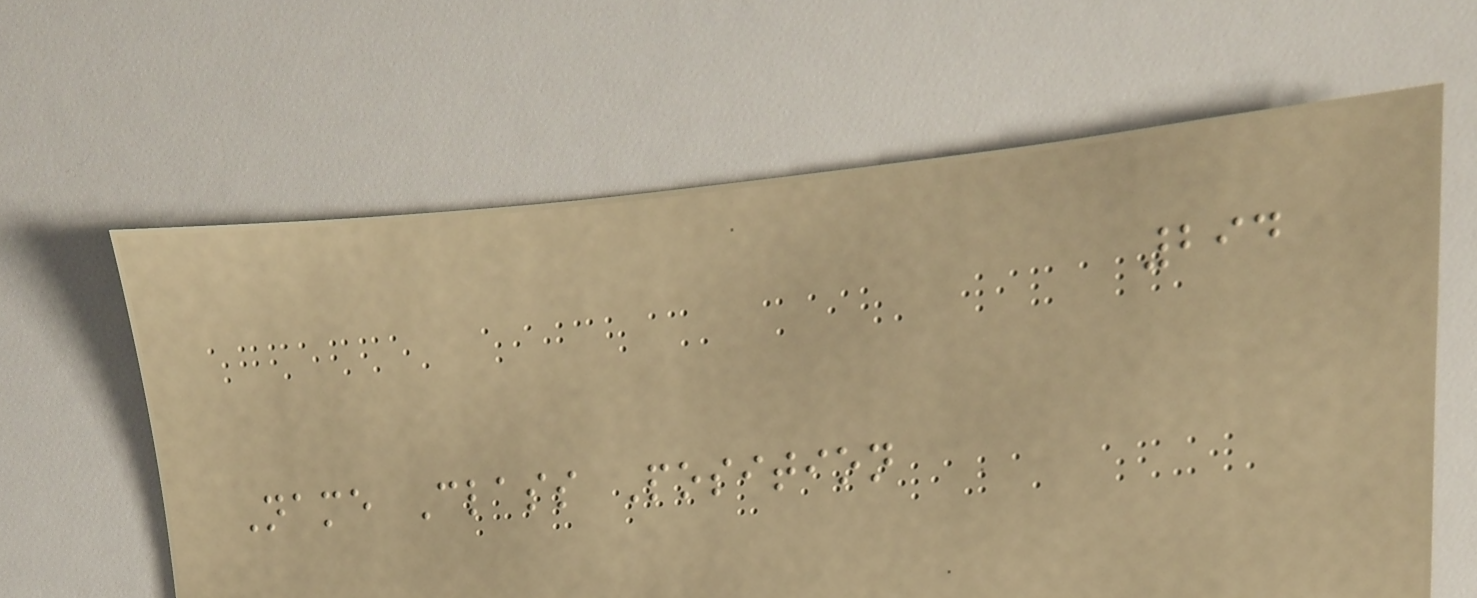294
Name Class Position
